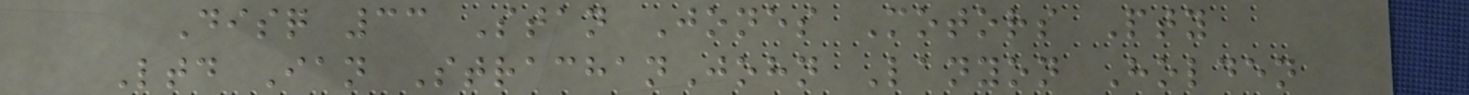Disq 33 Stan Jones Motors Pty
Ltd Ian StrachanJohn Lanyon Holden
